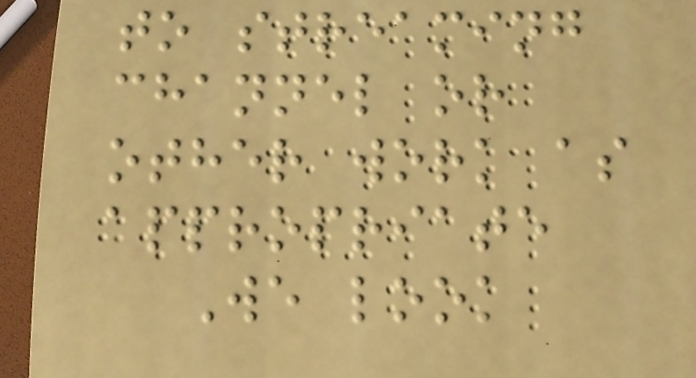to streaming
channel or
other work as
appropriate
We look
